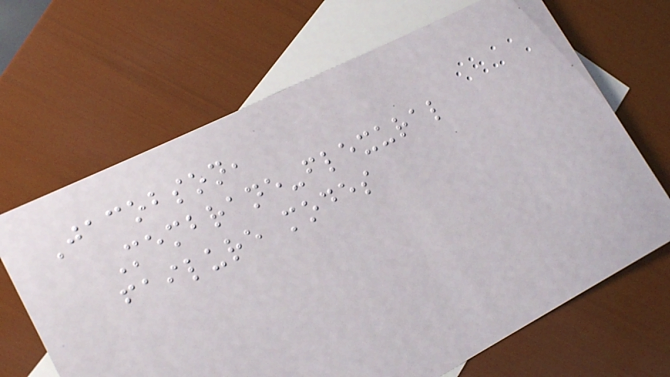Jacobson,
Membrane-flexural
failure modes
